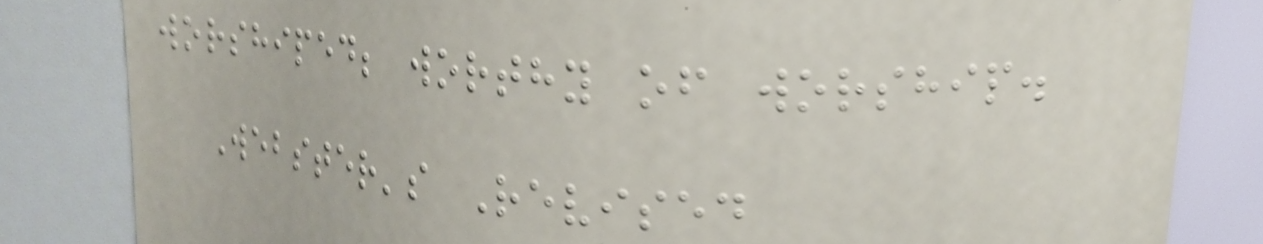worshiped; worthy of worship.
Webster's Revised
